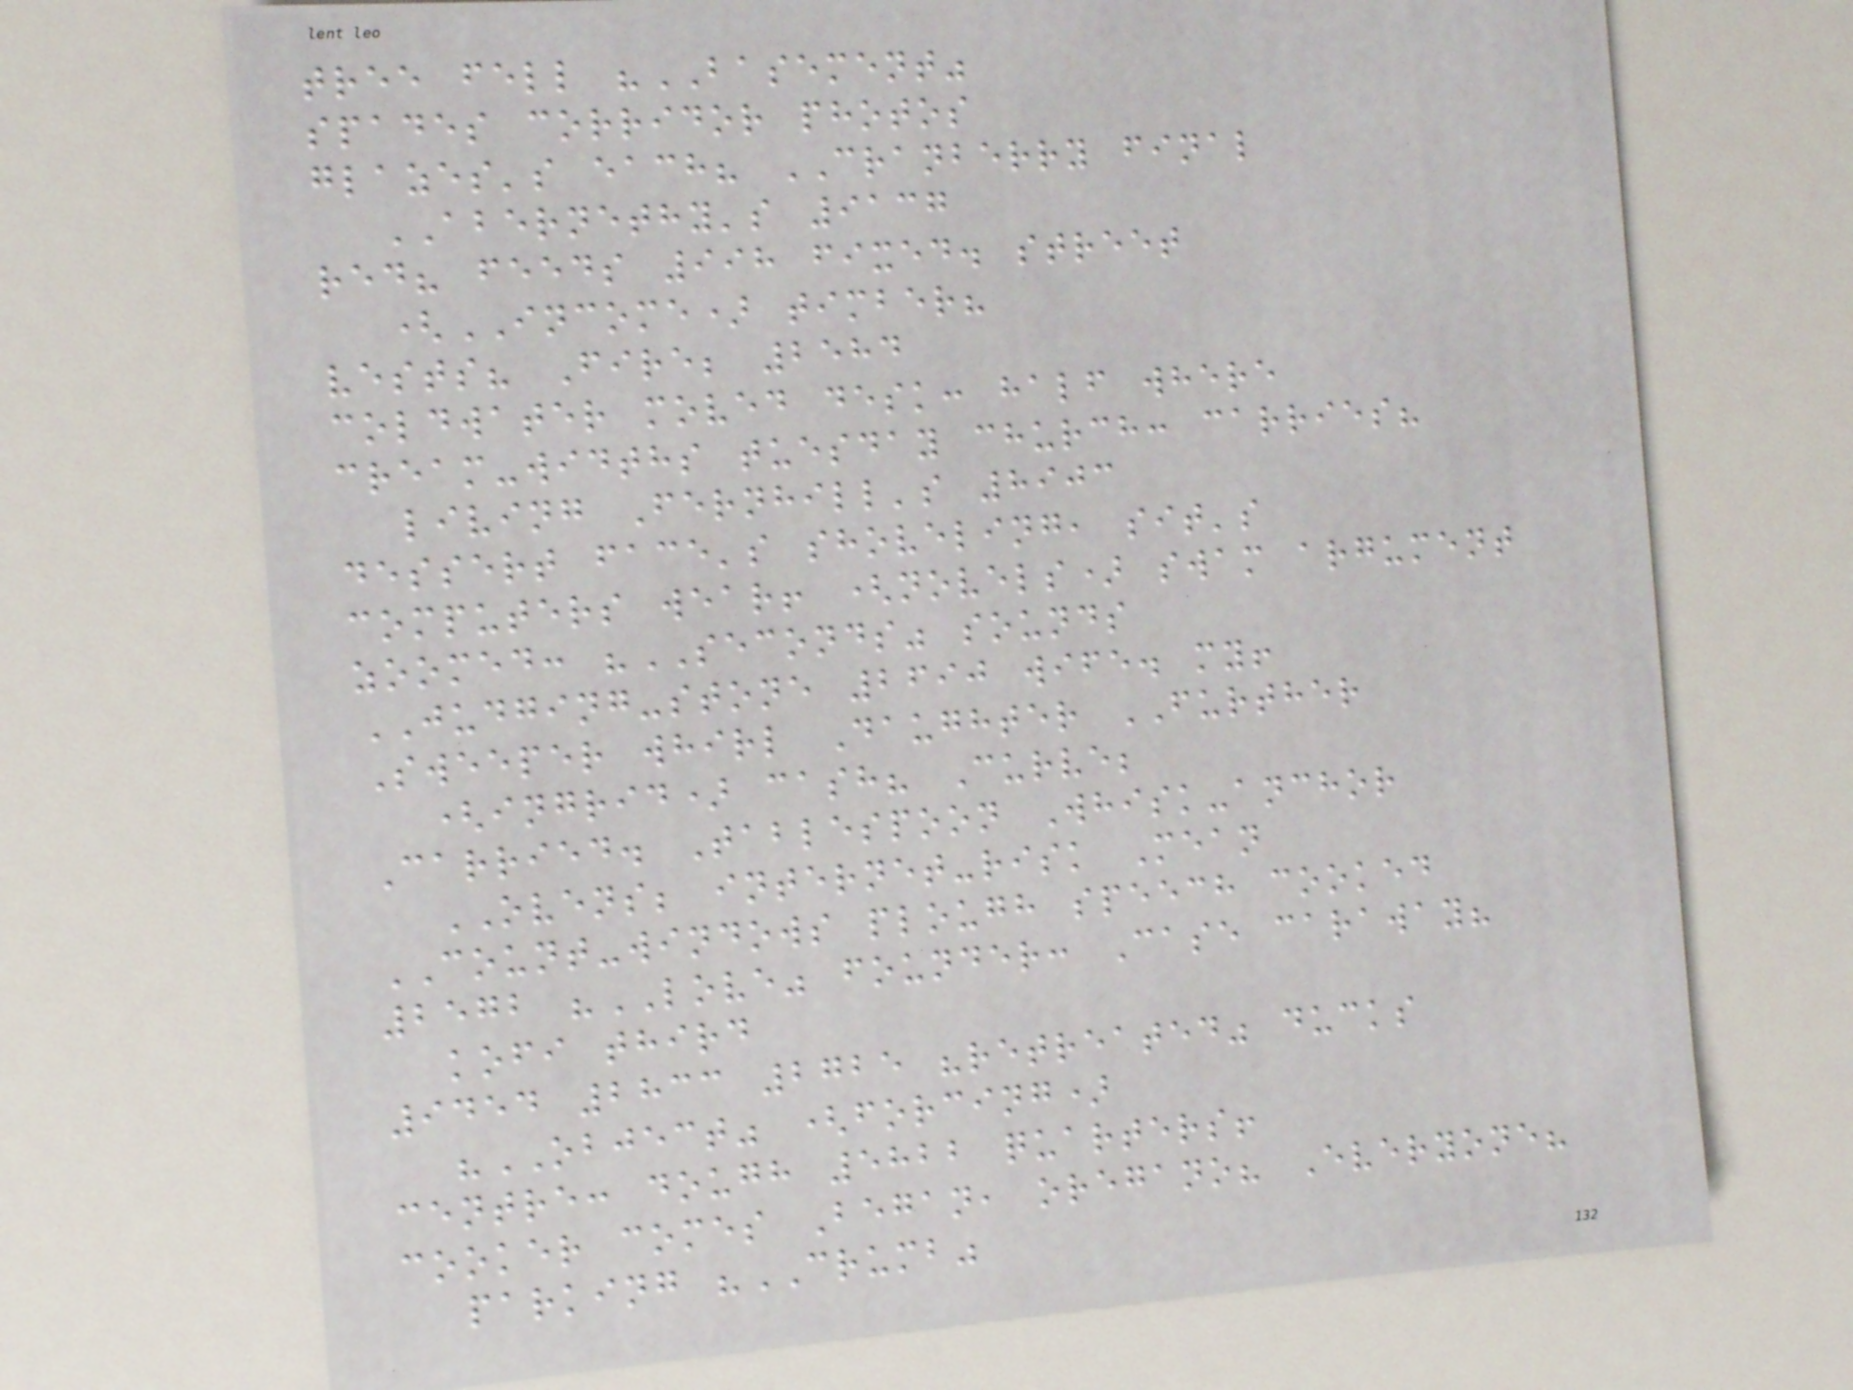tree fell "BASEMENT"
spades corridor photos
glazes's each? CRANBERRY final
ABERNETHY's 9137
red? feeds 998 fixed. street
(INCOME) timber?
vests? Fire; 2584
coldwater moved desk: half where
cream-widths tuesday church: carries?
living Fernhill's 8903
dessert face's shoveling, sit's
computers wear! (novels) swam argument
zoomed: "SECONDS" sounds
JUDGING-stone 2690 wife. my!
Sweeper whirl Daughter FURTHER
(ingrid) cash? Curve;
Carried. Tablespoon Whisk-anchor
OVENS; internet-risk Mean
COUNT-windows plough speech cooked
2572 "LOVE" founder: Case caraway?
kofi third
9454 2833 2725 "retreated" ducks
"OBJECT" (forcing)
centre: dough 5822 quarters!
cooker comes Began, oregano? Everyone?
parking "CRUMB"
